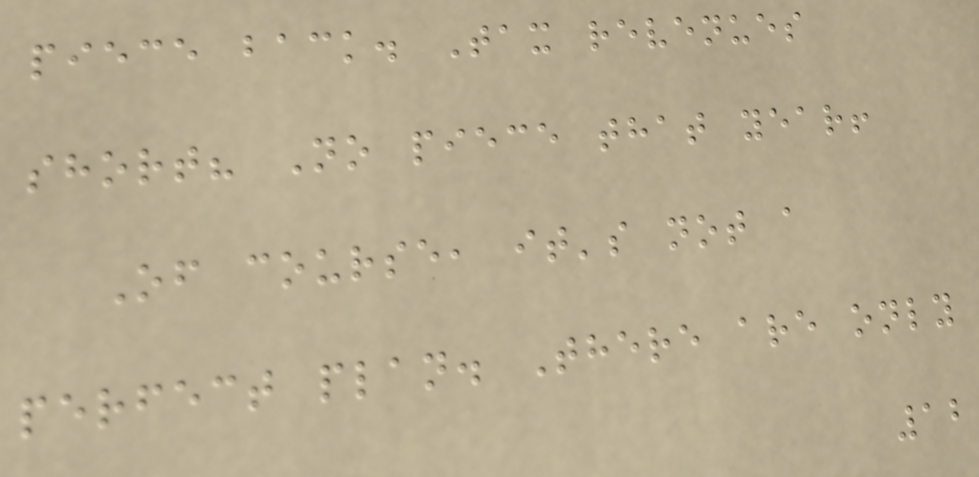piece back. Tax revenues
short? No piece that year!
Of course, it's not a
perfect plan. There are only
12
